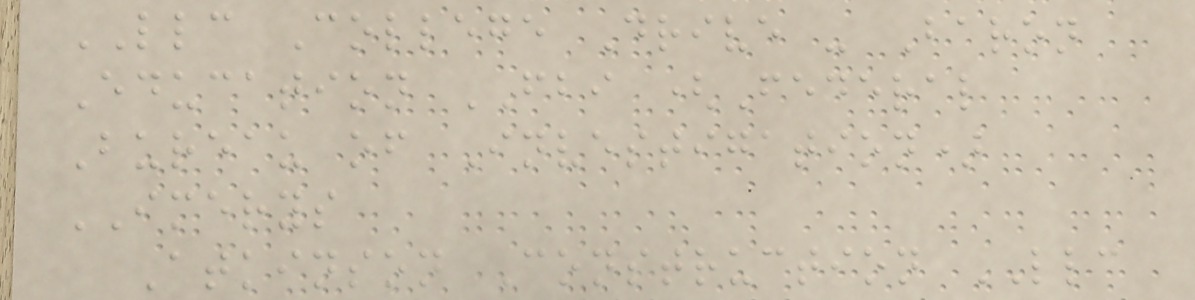LLC College Drive - Baron
Education FBI (Federal
Bureau of Investigation)
IMERYS
Atkinson Construction LLC
